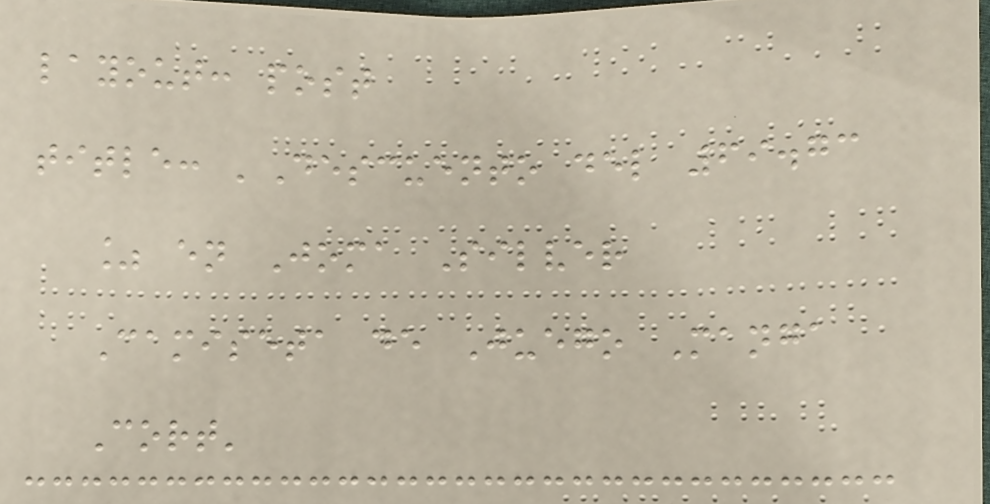layout: post
title: 'Descuento del 69.73
% en Joma Silver
Camiseta de Juego Manga
Cort'
